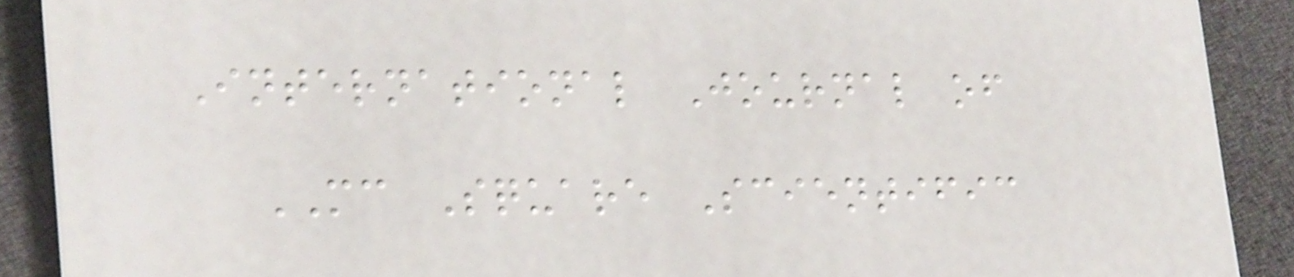International Journal of
MC Square Scientific
